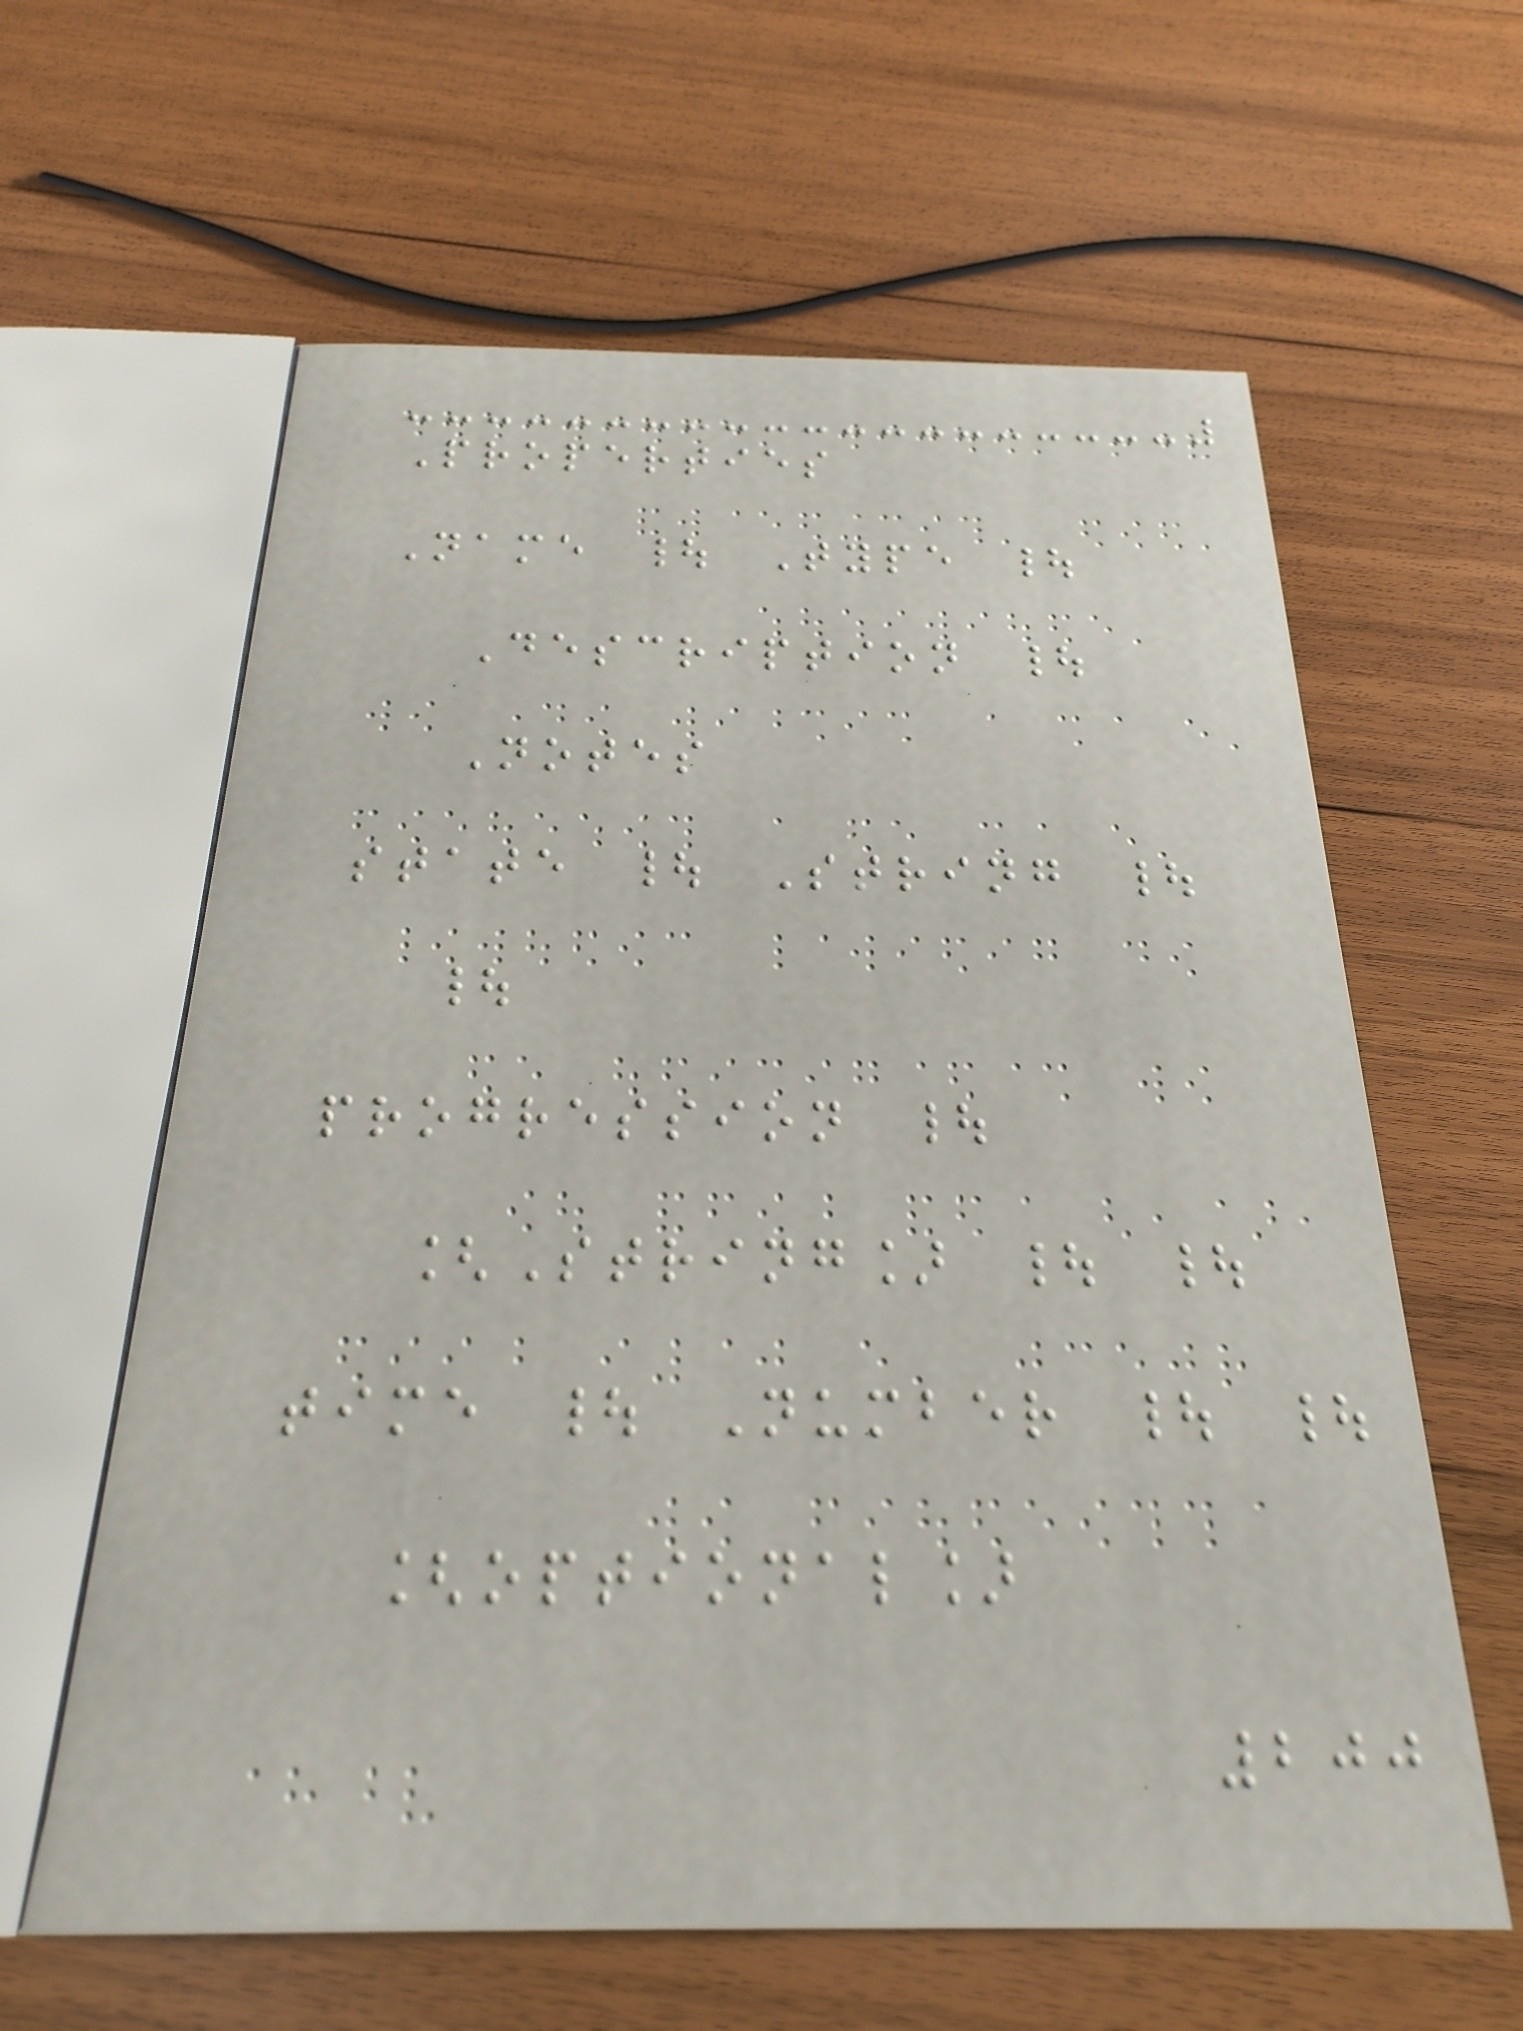Properties
Name | Type |
Description |
Notes
state | String |
|
progression |
[String] | |
time | Number | |
[optional]
200
